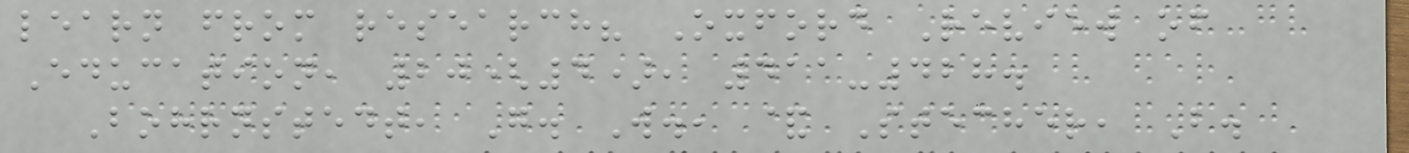learn from research? Oxford Review of
Education, 20(4), 411-428.
Bohrnstedt, G. W., & Stecher, B.
